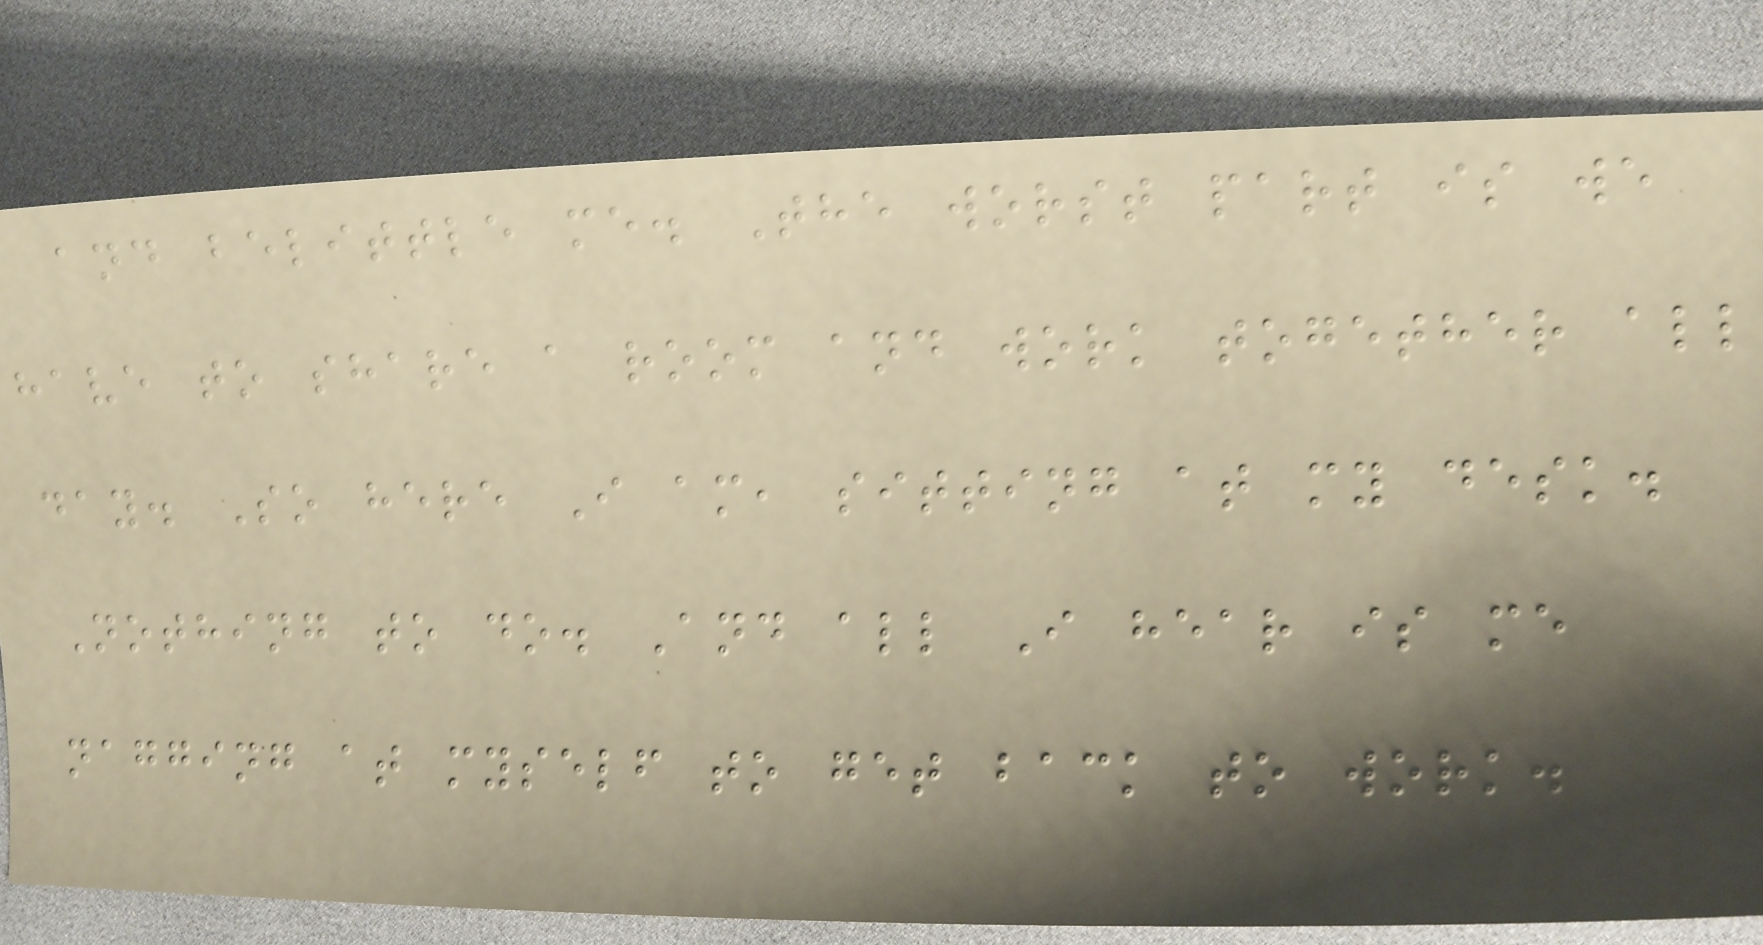and belittle me. The worst part is we
have to share a room and work together all
day. So here I am, sitting at my desk.
Nothing to do. And all I hear is me
nagging at myself to get back to work.
